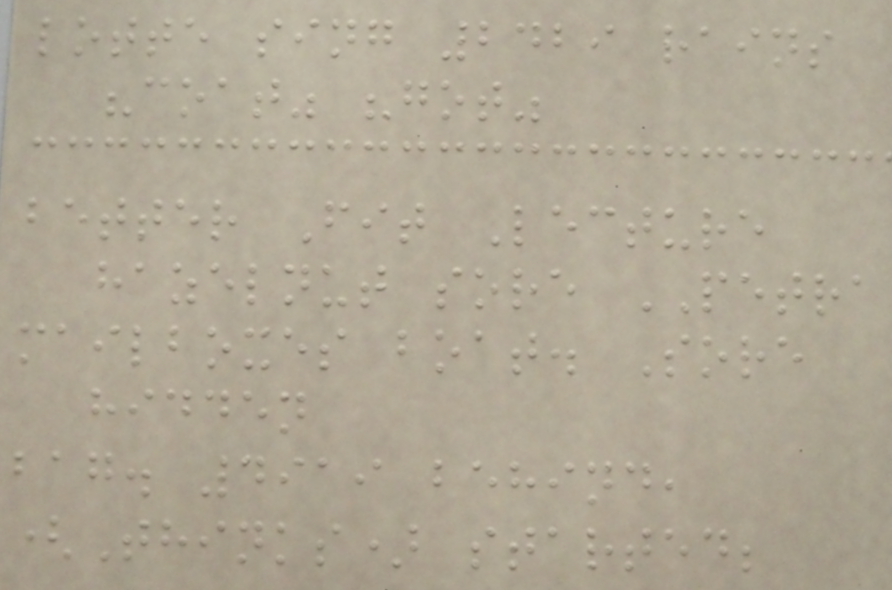lotte sing 2429 rains
"coat" "got"
better Fit Lecture
hazelnut sore PETRA
mailboxes boat. Sore
hidden
bag. 4919 behind,
(Thinks) started;
